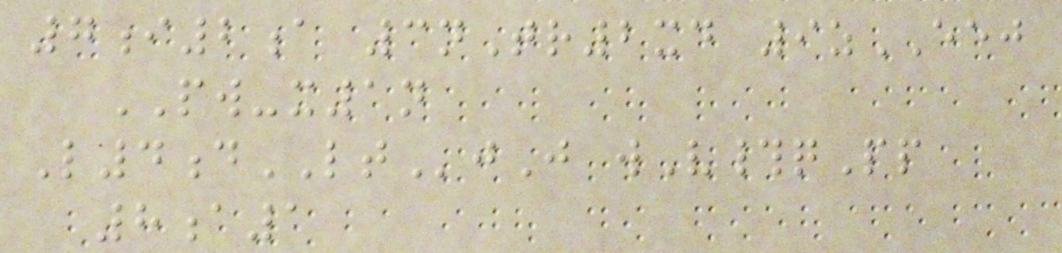7i2a 3nTr2xd 9zEEJ
PW-x1n
L4dLTjJ wV#qPp
8a1
